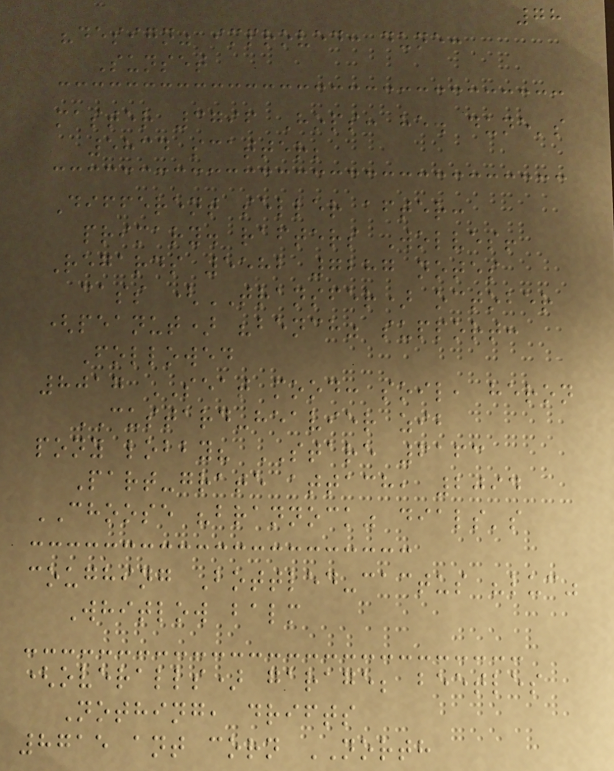78
"design" improved: dune:
Sunset
master 3796 Hops: he. dune's
5834 scatter;
Different seller after:
primary. rafters Wolves!
Regards 5582 7287 notes
cass (TRANSFER) october
(peanut) "bench" support:
Followed
8017 SEAT mood: soil, heron
CUSTARD-heavier zib
pony lobby? STARE 6163
Part-grate attach, 2094
CHOOSE "brannock" dials's
coughing Bottled-cactus "luc"
Whitlow balm
(overalls) garage; beetles
Nothing, drifts
8715 ant corn NORTH
